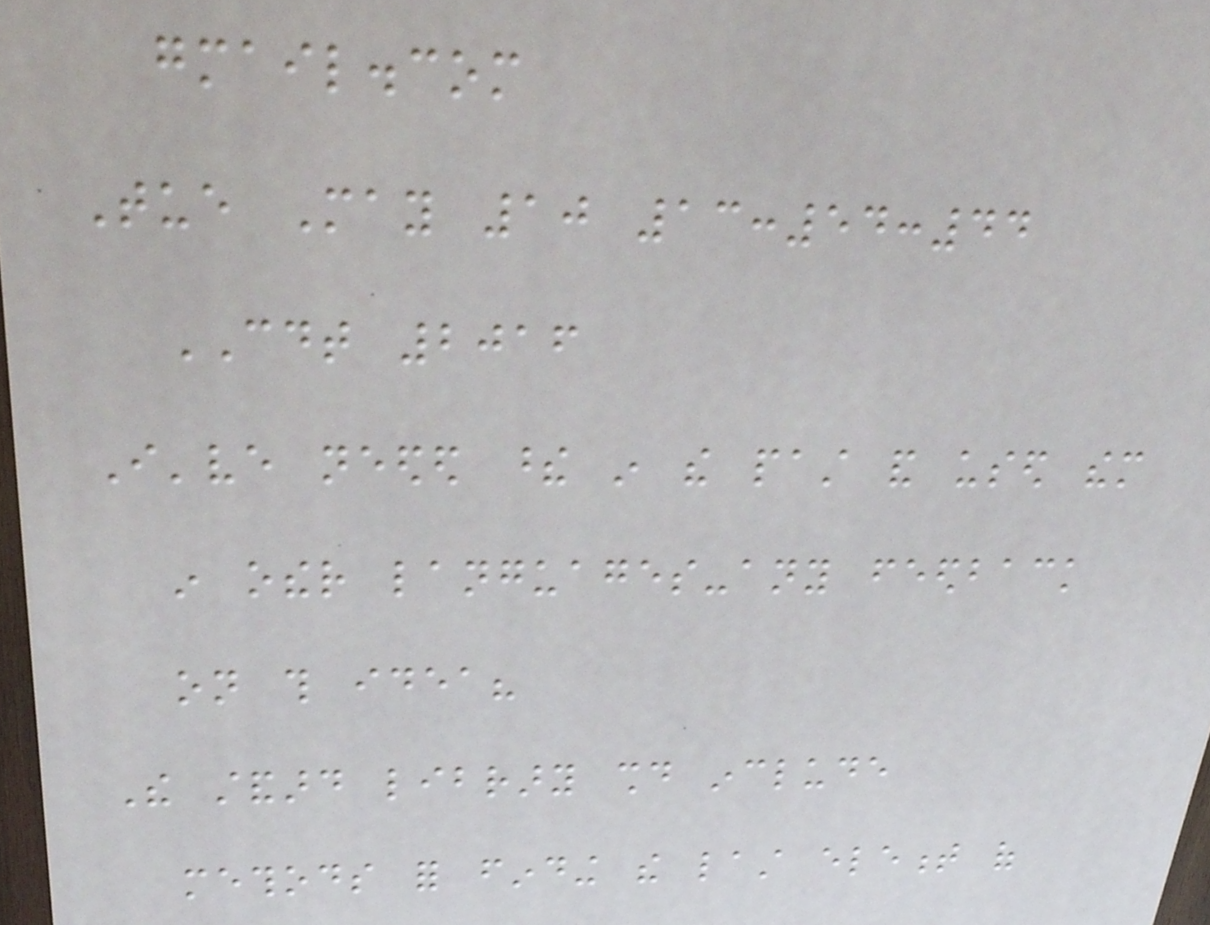gmail.com
Tue May 10 13:54:44
CDT 2016
I've needed these in the past and used them
in other languages-any feedback
on this idea?
The standard library should include
methods for finding the last element of
